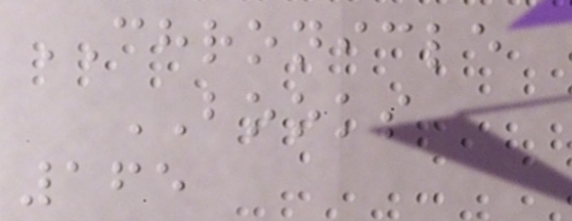CHRONICLE
BOOKS
165
